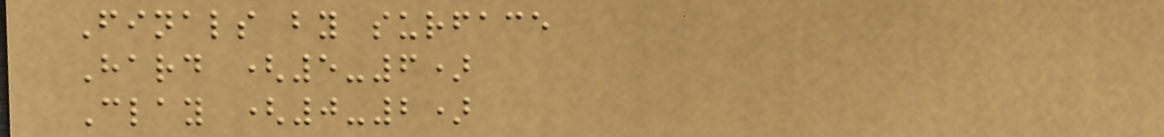Finals by surface
Hard (5-6)
Clay (0-2)
